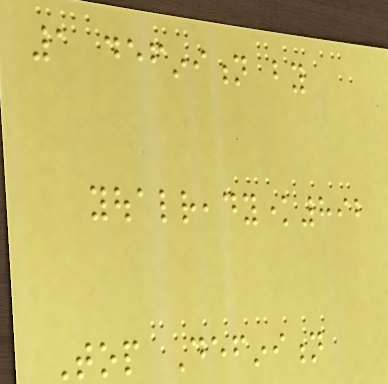1 definition by
youalreadyknow892
Top Definition
